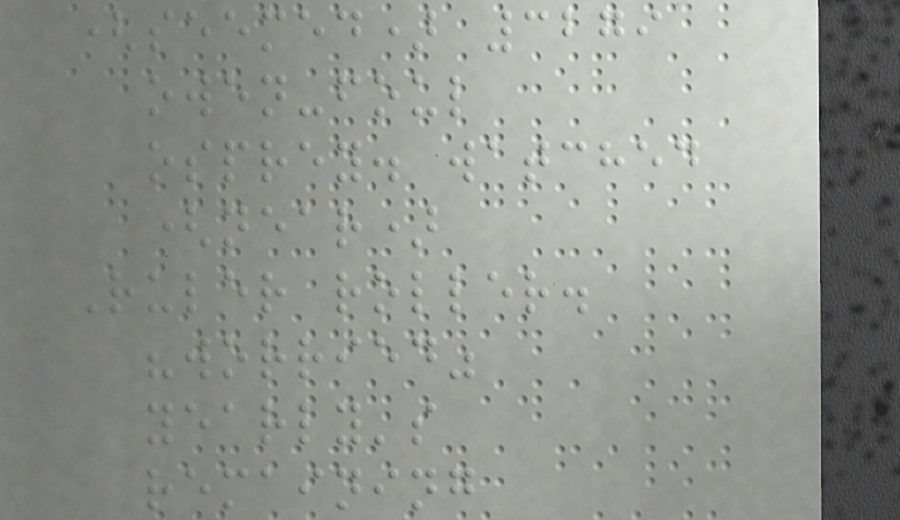(seemed) 3279
owen-foul
osprey. watched
(near)
Ruler roller.
"worried"
yearly's
remaining
